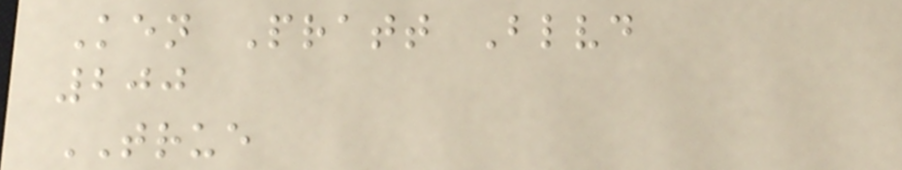Ken Pratt Blvd
200
TRUE
